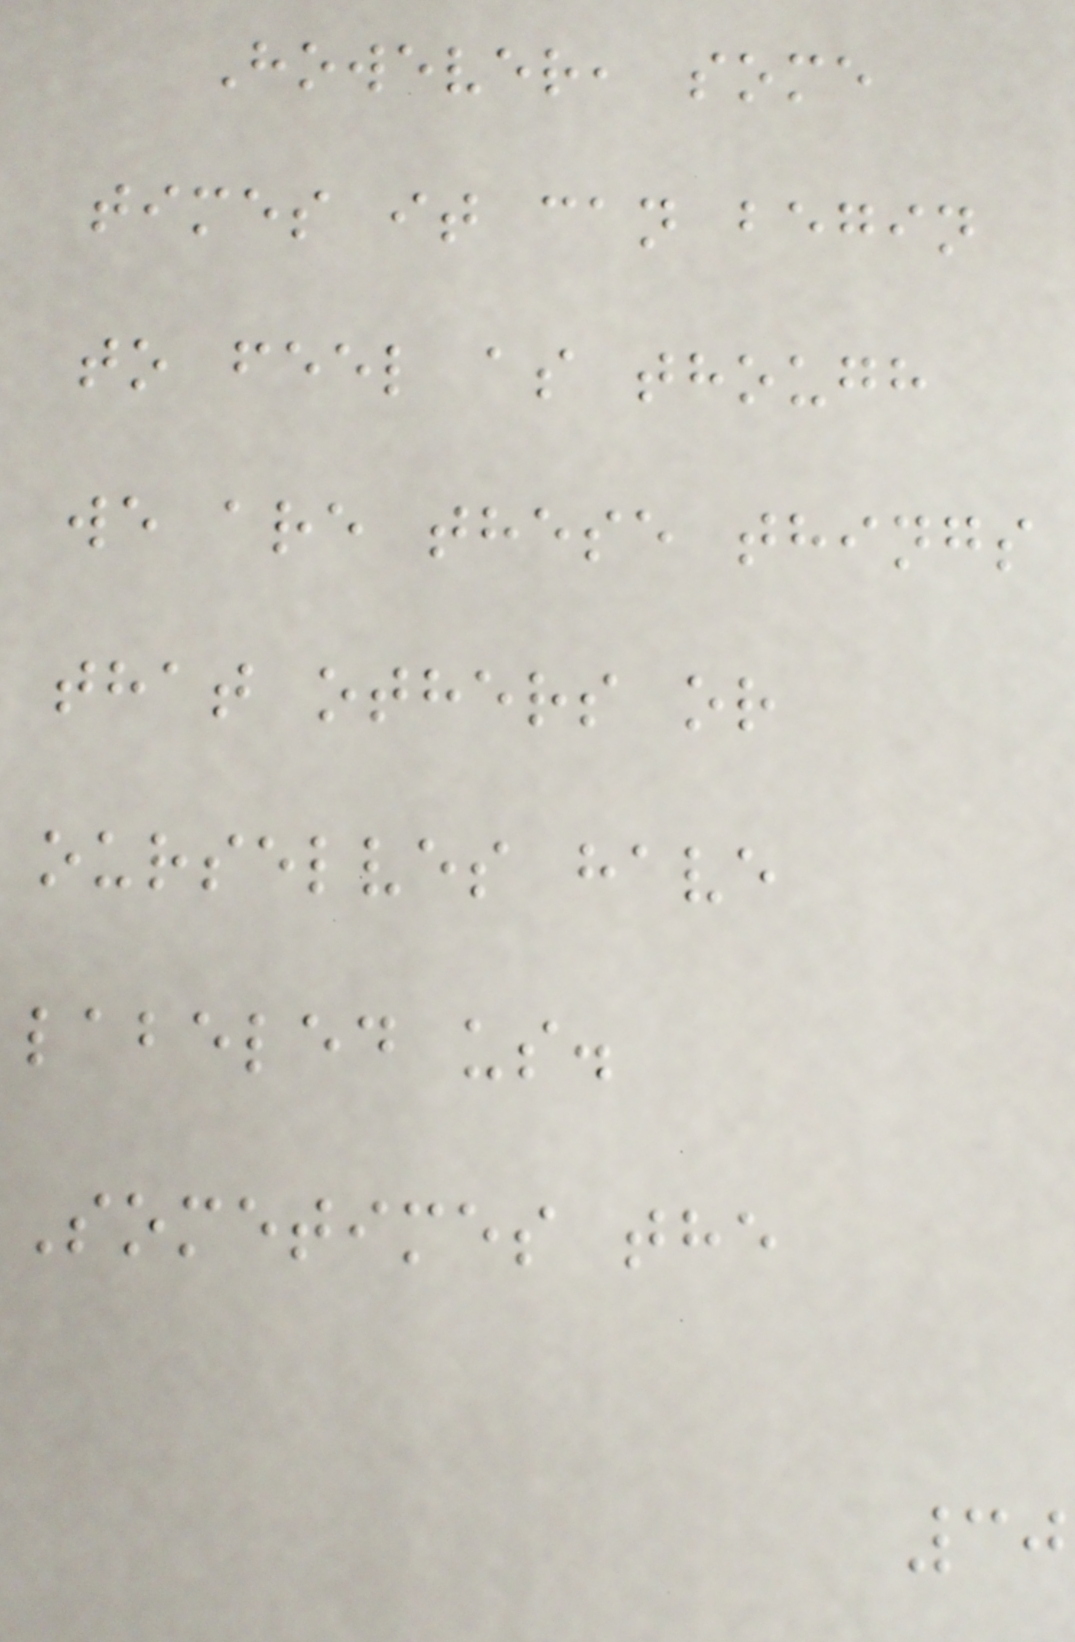However, some
times it can begin
to feel as though
we are these things
that others or
ourselves have
labeled us.
Sometimes the
30
